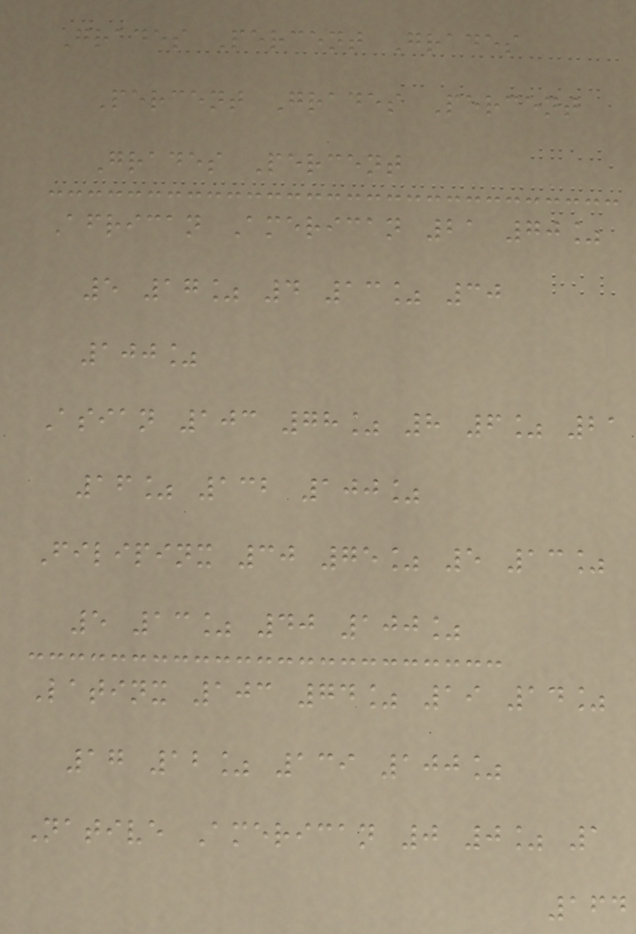Grades Percent Grades
Percent Grades Percent
Grades Percent
African American 21 70%
5 17% 4 13% 30
100%
Asian 103 78% 8 6% 21
16% 132 100%
Filipinx 30 75% 5 13%
5 13% 40 100%
Latinx 103 74% 19 14%
17 12% 139 100%
Native American 0 0% 1
164
